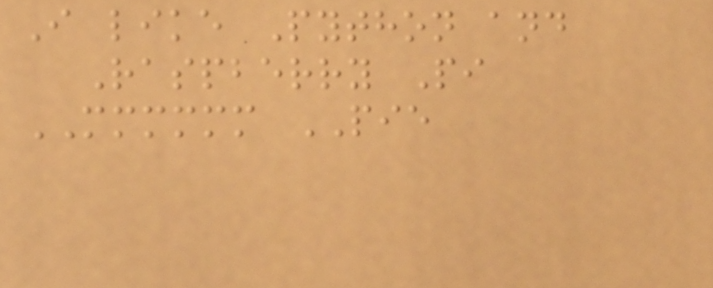I like Python and
Raspberry Pi
MMMMMM PIE
